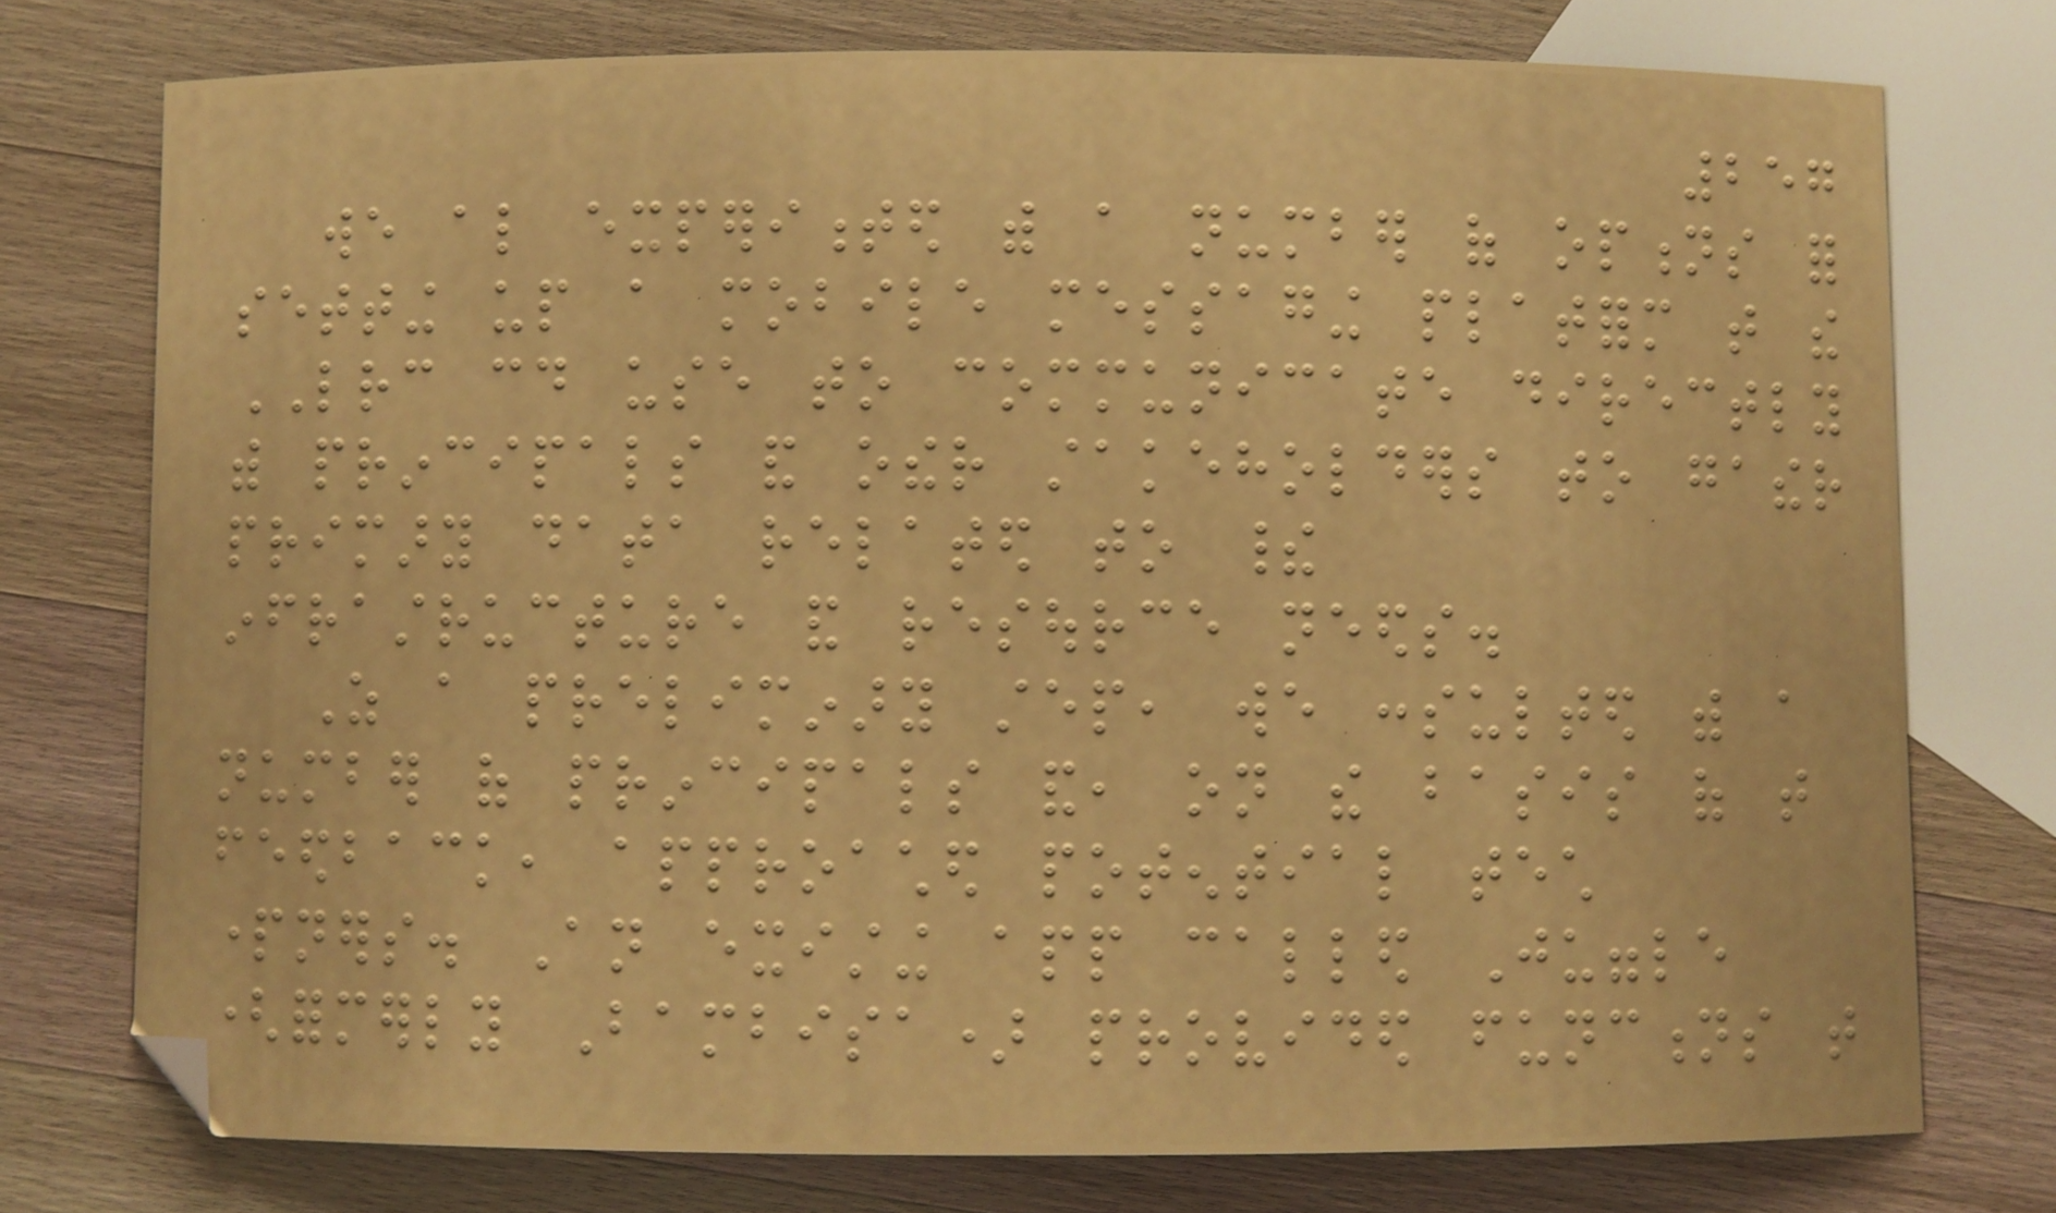257
we also experimented with a number of options for
setting up a mobile messaging platform that the
LRC could use to communicate directly
with principals and other stakeholders to gather
primary data related to their
infrastructure and resource needs.
As a preliminary step, we consulted with a
number of principals and, on the basis of that
feedback, approached potential tech
partners. An existing app called Juggle
(formerly Bambisa) provided functions that
